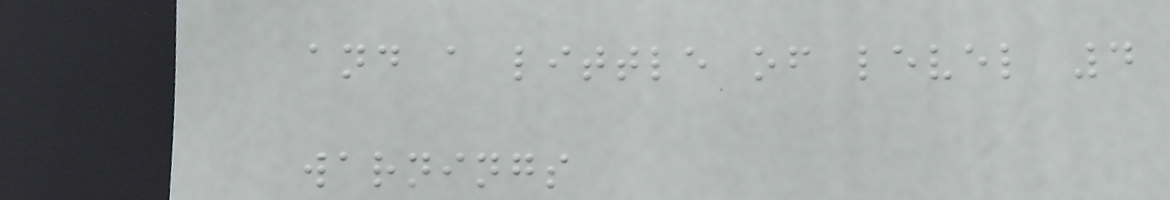and a little of level 4
warnings
